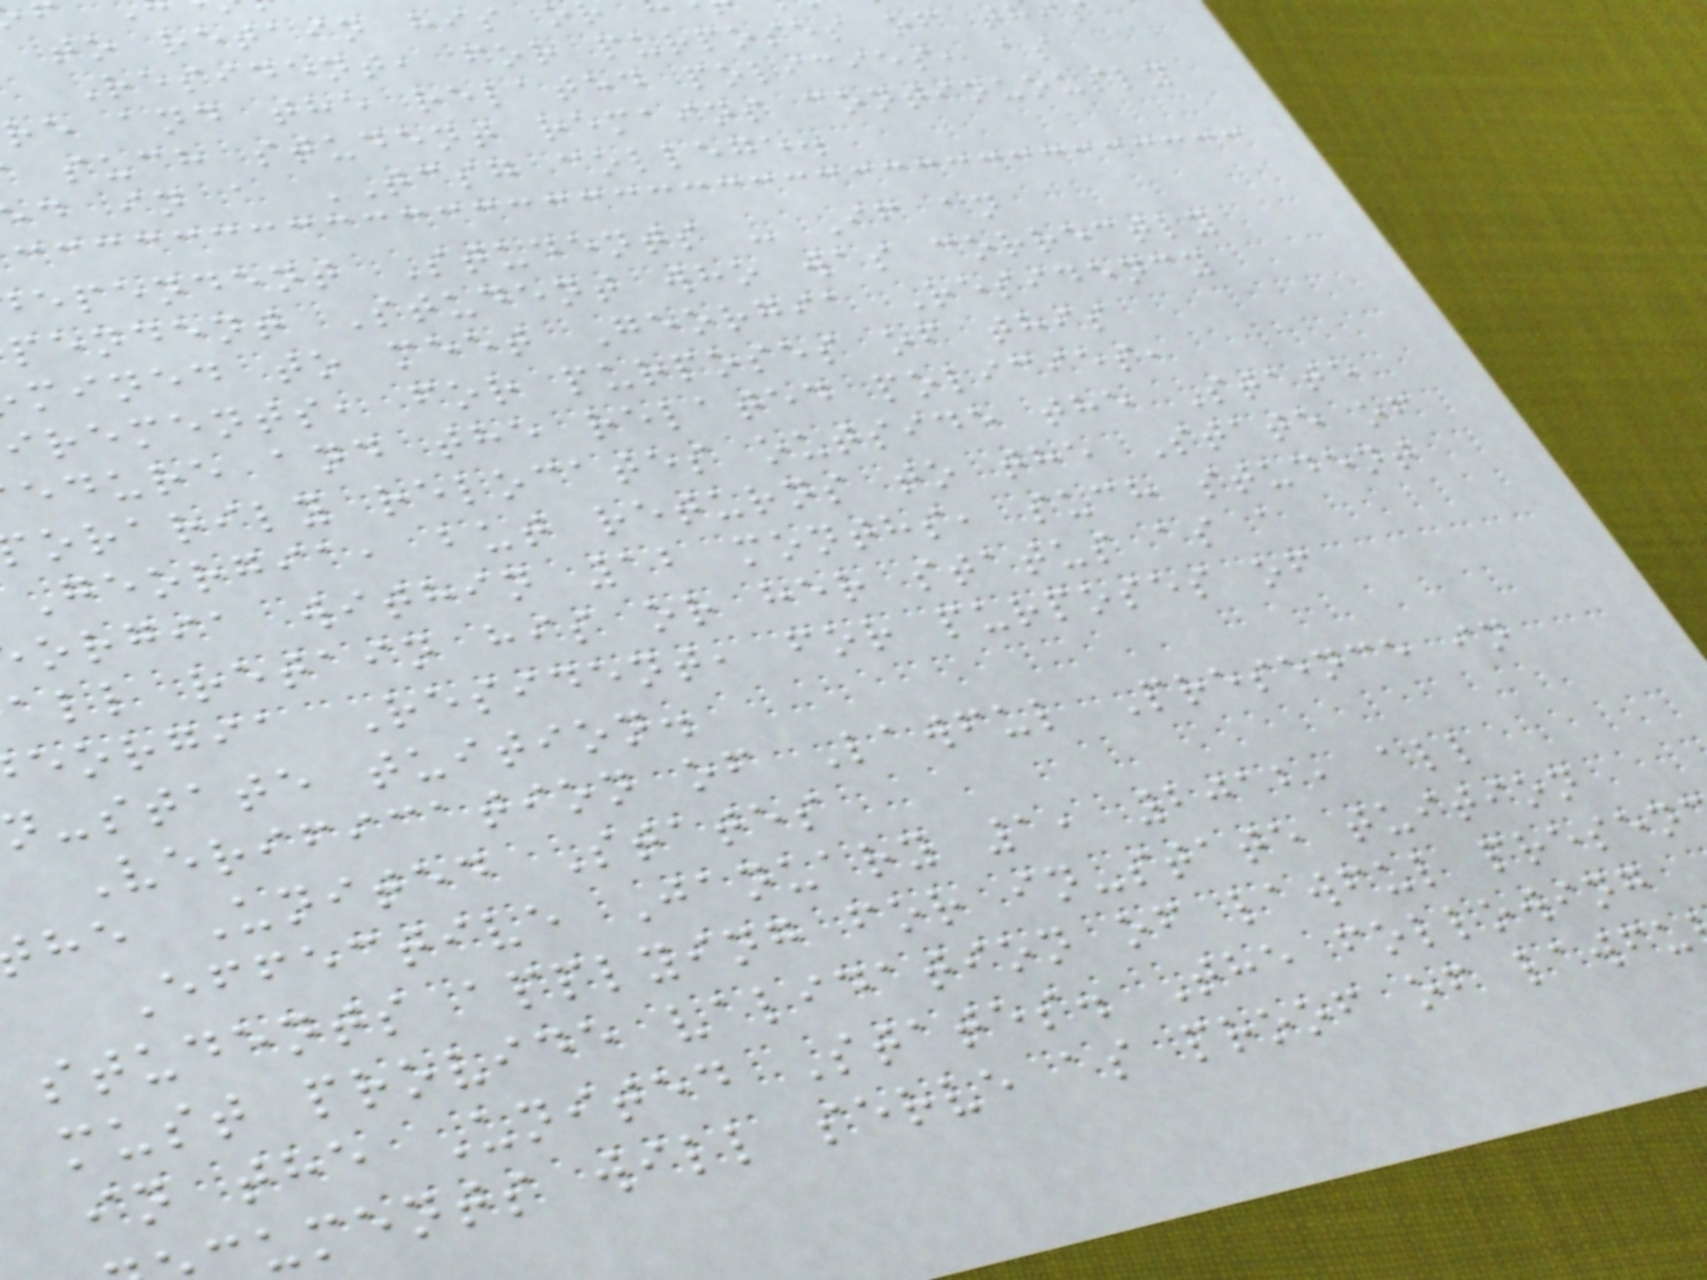to retain his o
Resident, for purposes of thi
re and the related policies, as
such student remains continuously
d in a TCSG college.
ependent Students - If an
pendent Student who was correctly
mined to meet Georgia Residency
irements, for purposes of this
edure and the related policies,
orarily relocates outside the State
Georgia, but returns to the State of
orgia within 12 months, such student
all retain his or her status as a
eorgia Resident, for purposes of
-state tuition.
Verification of Lawful Presence in
he United States
Effective January 1, 2012, all
students applying for in-state tuition
must provide validation of lawful presen
in the United States. The following
uments will serve as proof of lawfu
